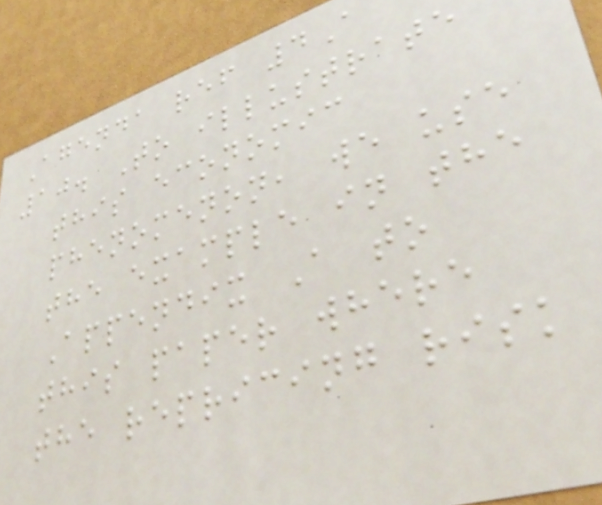Agenda ref 4A
10. To illustrate
this economic
phenomenon, we use
the example in the
Appendix A to
this paper where
the repricing risk
